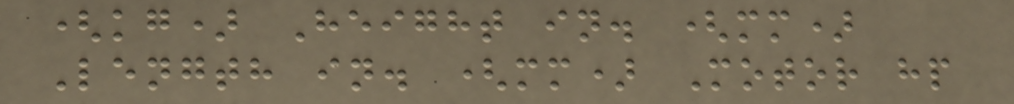(kg) Height in. (mm)
Length in. (mm) Motor hp
